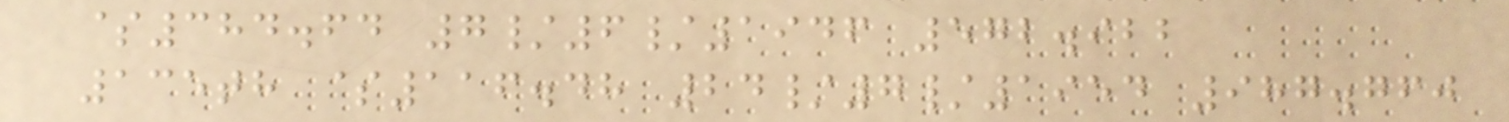$384.64 7/6/1946 572.922
135th $116.48 24/7/1954 987.760
